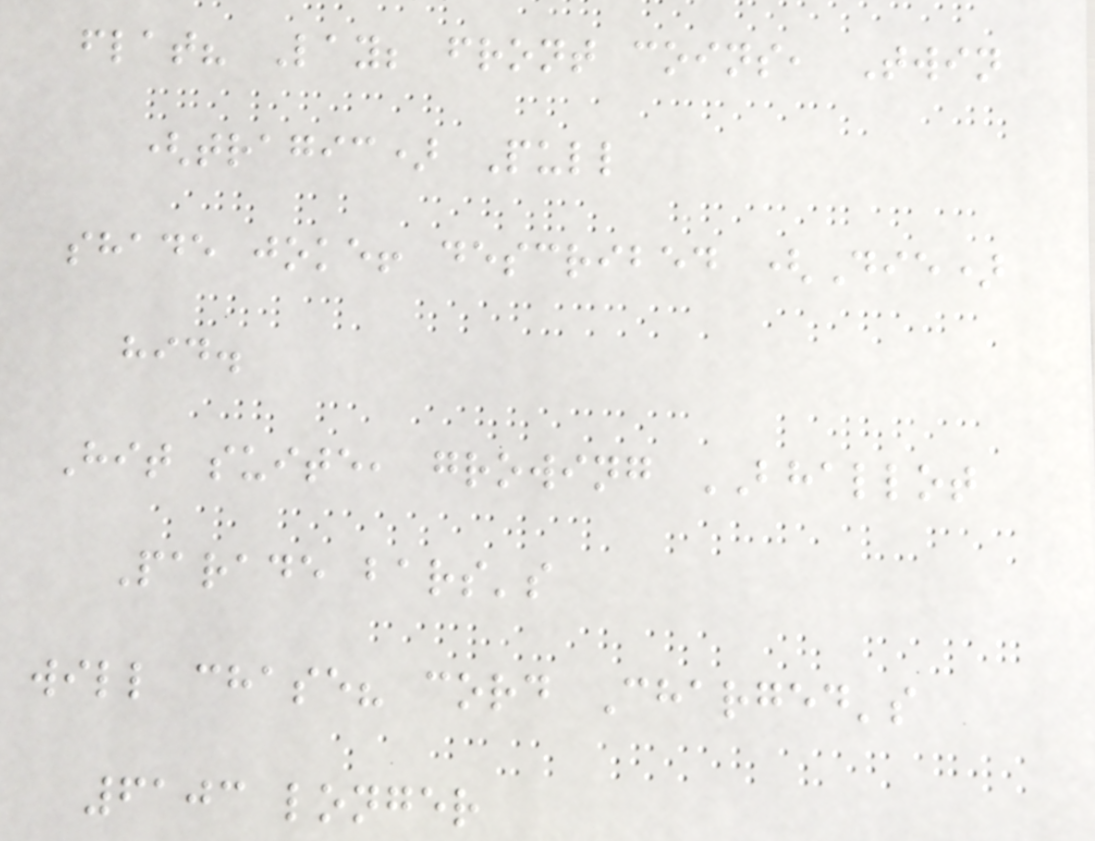flat? Lay; front coins, Twin
(tragic) Pull
shade joke! described (Die)
hid.
Hit suite, growing BHALLOT
Parade bars's
will chase? cord Charged's
6103 longer
